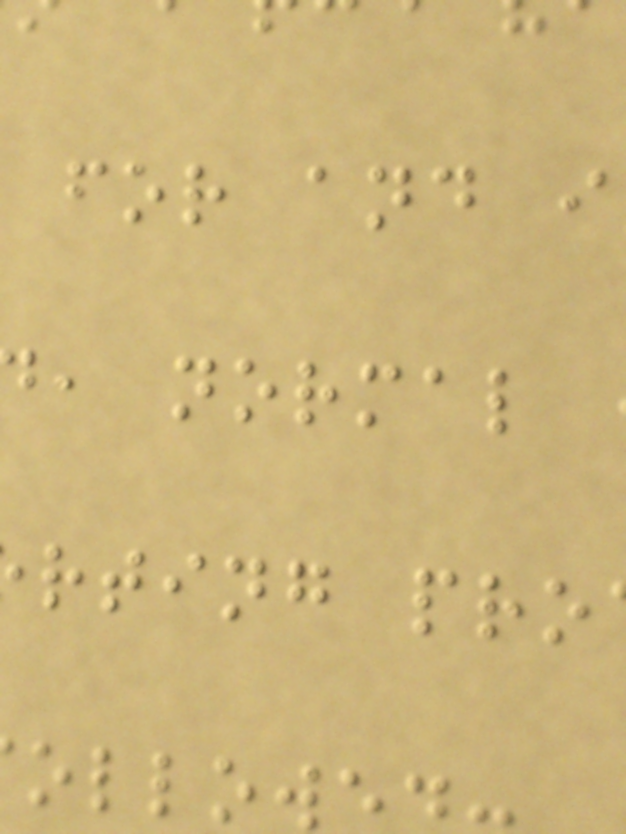for and i
, normal
rting pro
